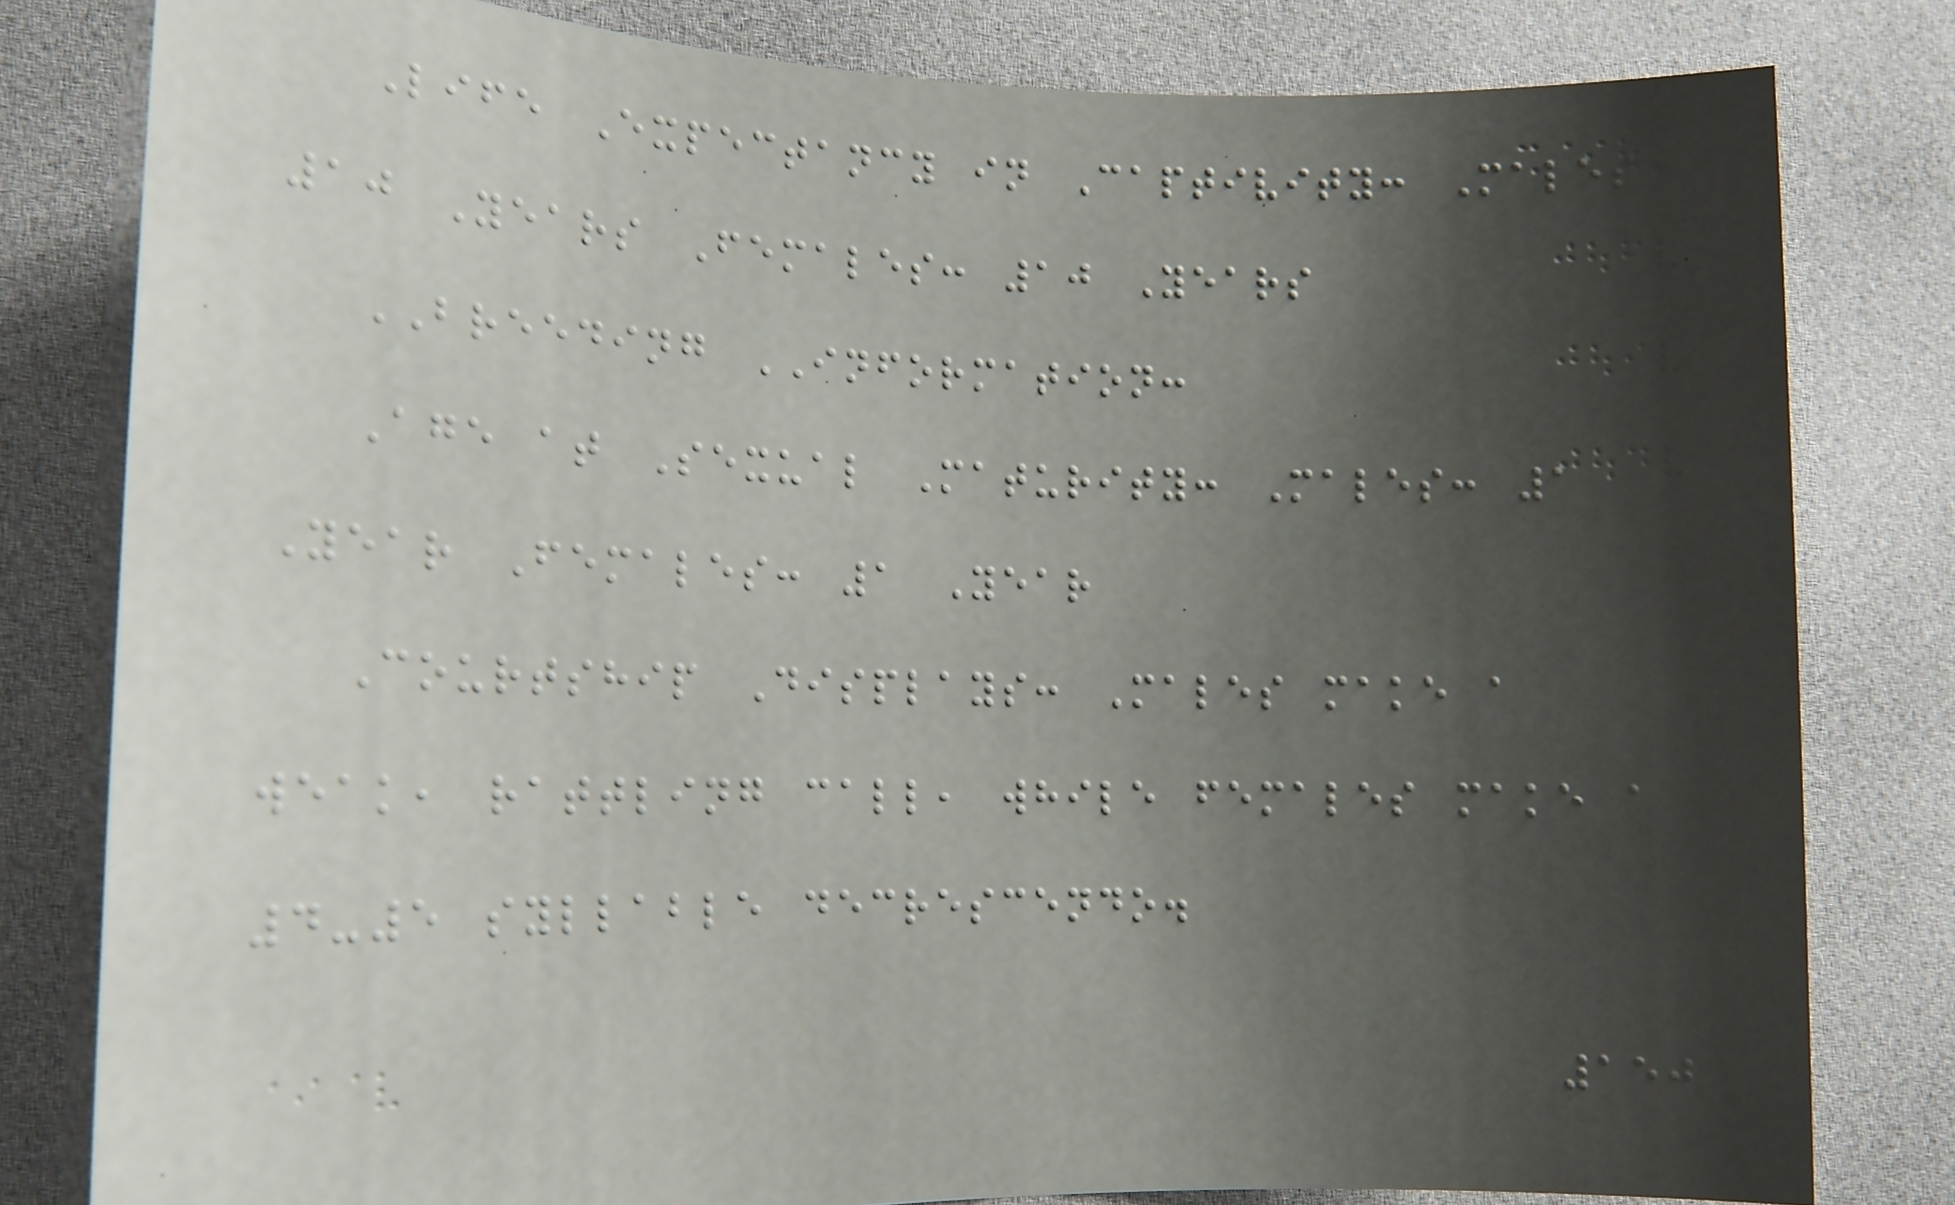Life Expectancy in Captivity: Males:
10 Years Females: 10 Years
BREEDING INFORMATION:
Age at Sexual Maturity: Males: 1
Year Females: 1 Year
Courtship Displays: Males make a
weak, rattling call, while females make a
4-5 syllable decrescendo.
150
